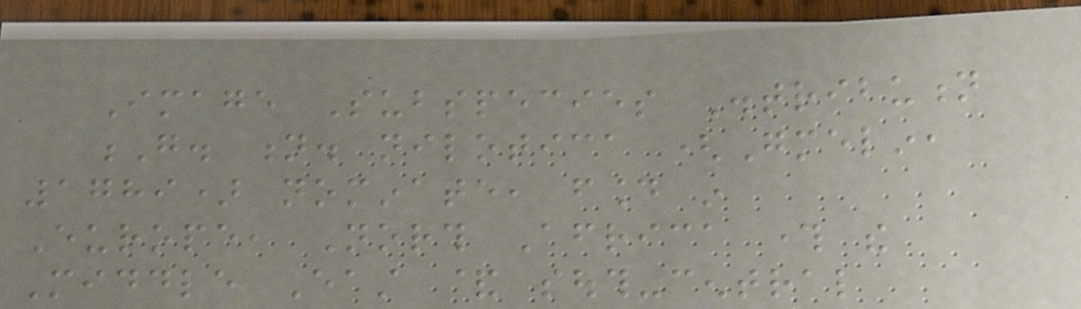Image Subspecies Distribution
G. n. nilotica (Gmelin,
1789) nominate, found in
Europe, North Africa through the
Middle East & south-central
